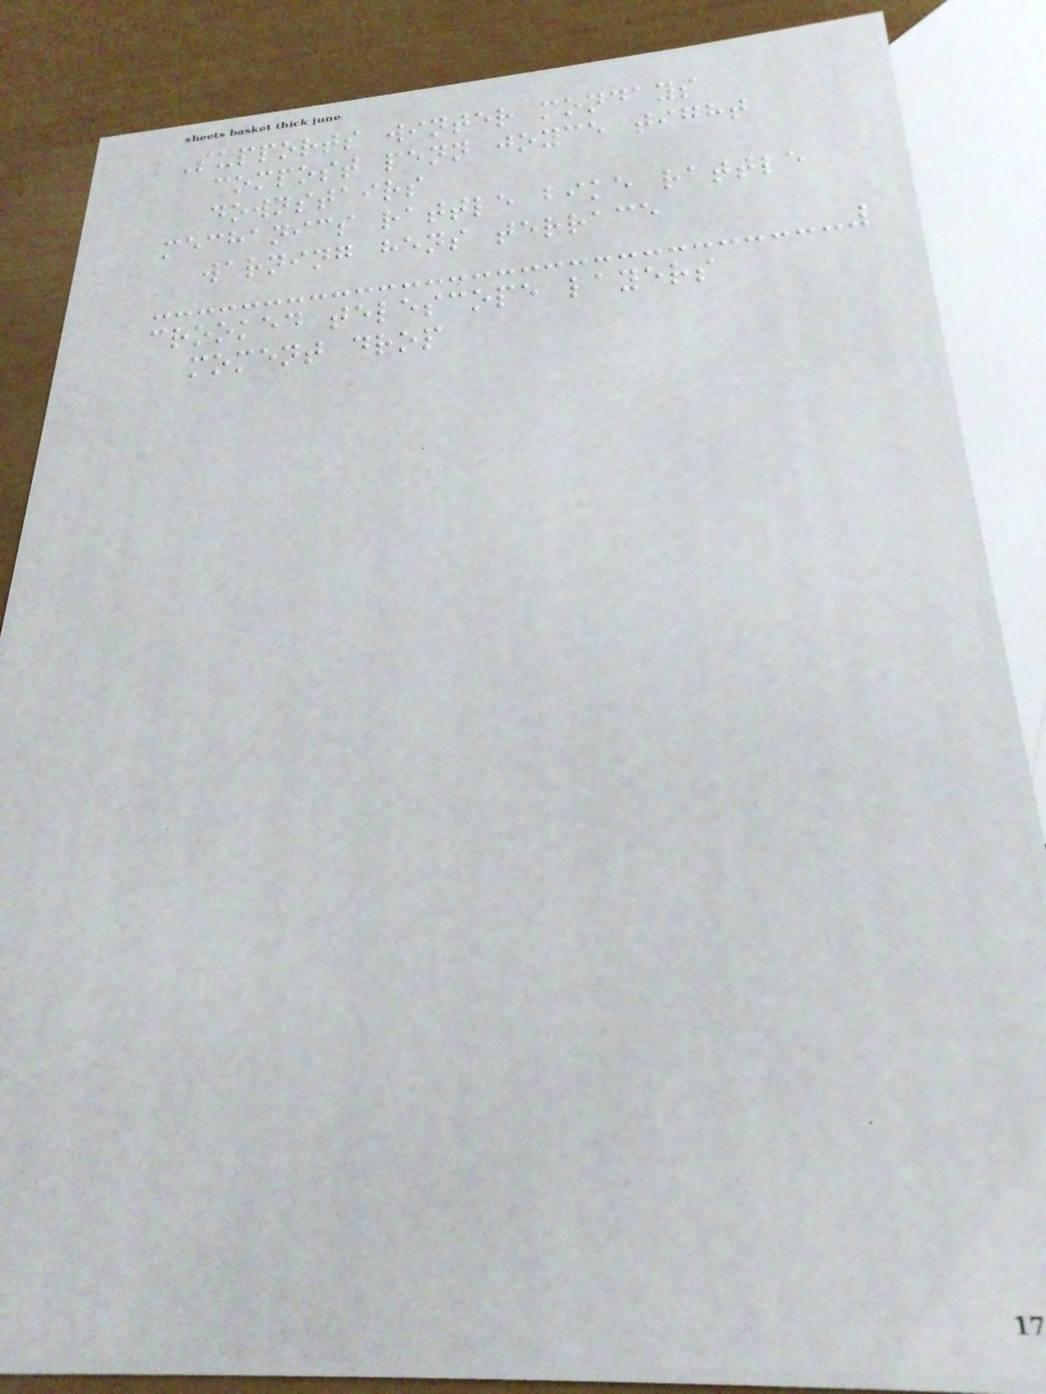Supports winter mondays
compost penn joyce tight
downstairs
mechanics rattle bike rattle
warning hens terrace
crooked telescope layers
moment drop
